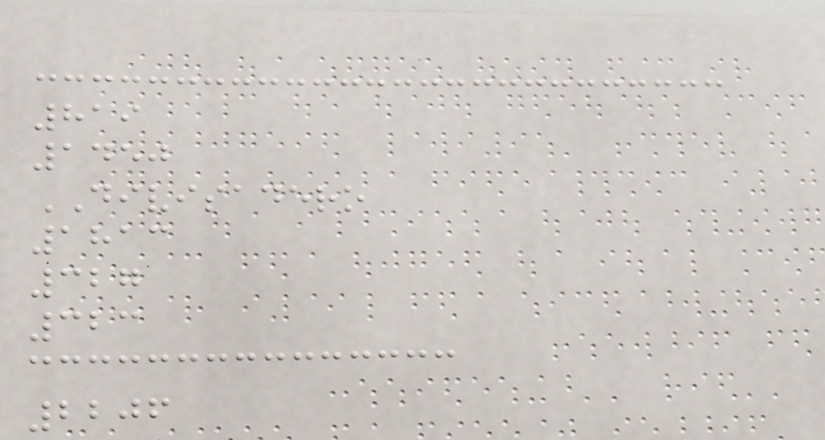819
1450
DIVISADERO
1813
327
323
2206
